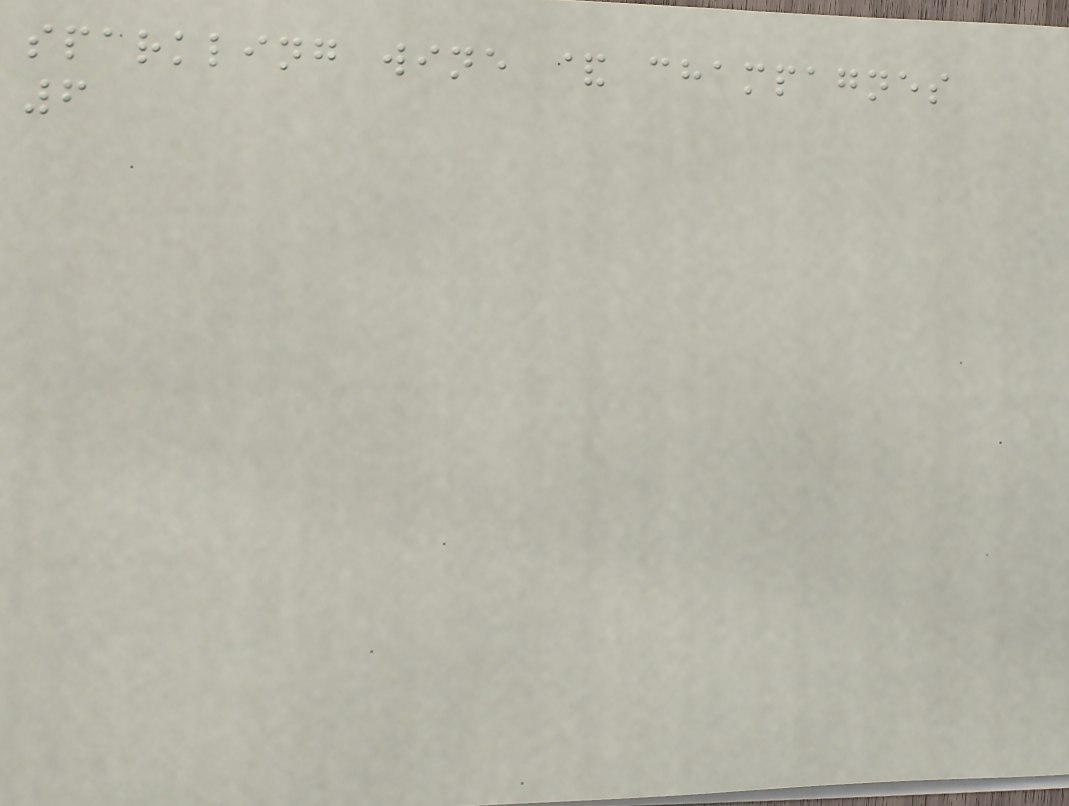sparkling wine & champagnes
6
